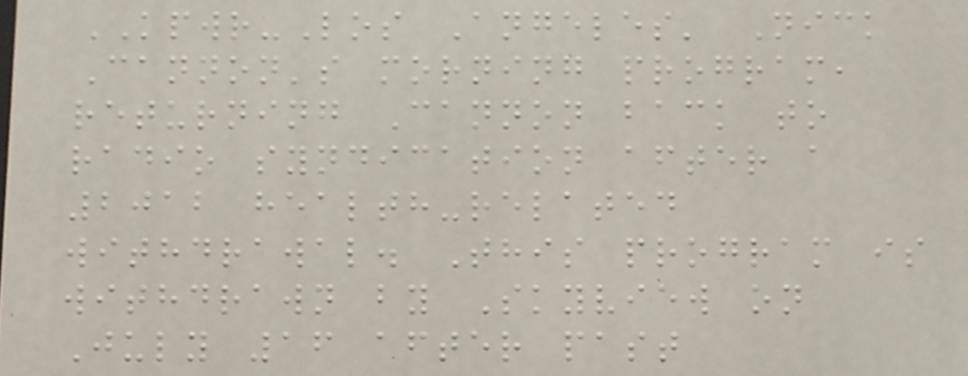KPWR-Los Angeles' Nick
Cannon's morning program,
returning Cannon back to
radio syndication after a
2012 health-related
withdrawal. This program is
withdrawn by Skyview on
July 16 after past
